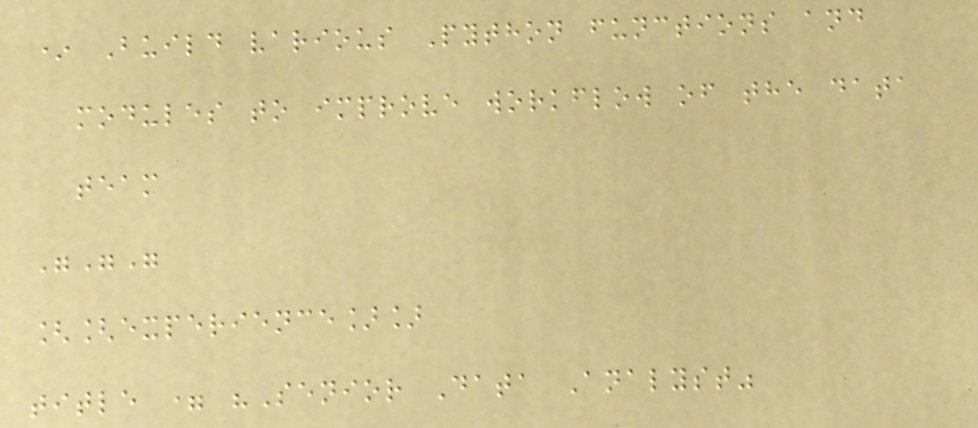* Build various Python functions and
modules to improve workflow of the data
team
"""
[[experience]]
title = "Senior Data Analyst"
